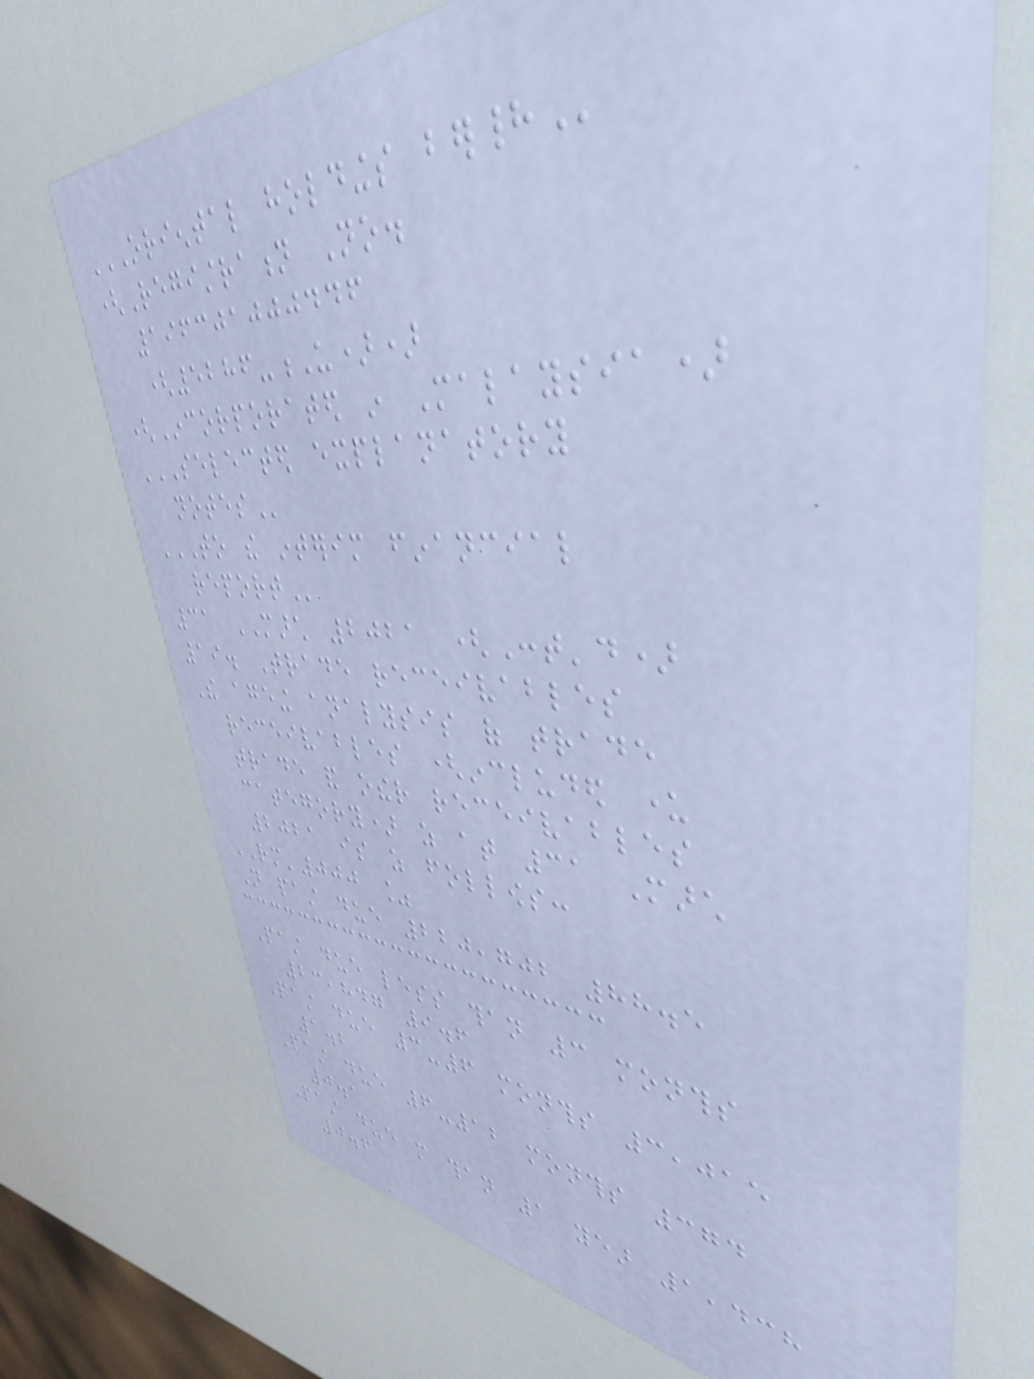ORIENTAL HOLDINGS BERHAD
(Registration No.
196301000446
(5286-U))
(Incorporated in Malaysia)
SELECTED EXPLANATORY
NOTES
TO THE INTERIM FINANCIAL
REPORT
31 MARCH 2021 (Cont'd)
19. Trade receivables
The ageing analysis of trade
receivables (included under
trade and other receivables
category) as at 31 March
2021 is as follows:
RM'000 %
Not past due 220,702 88.5
Past due less than 3 months
23,847 9.6
Past due 3-6 months 3,015
1.2
Past due 6-12 months 374
0.1
Past due more than 1 year 1,438
0.6
